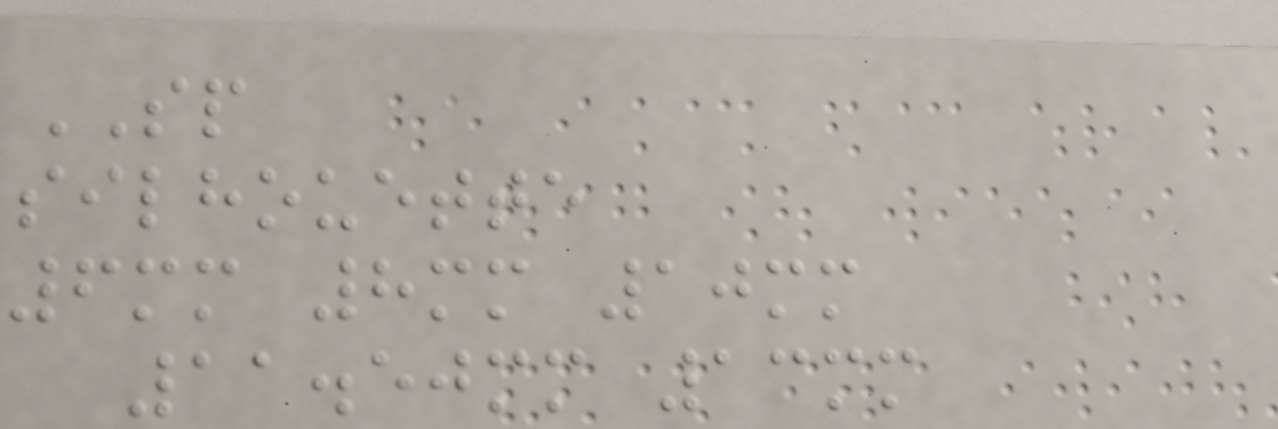SP
silhouette
6mm 8mm 10mm
11.50mm 13mm
